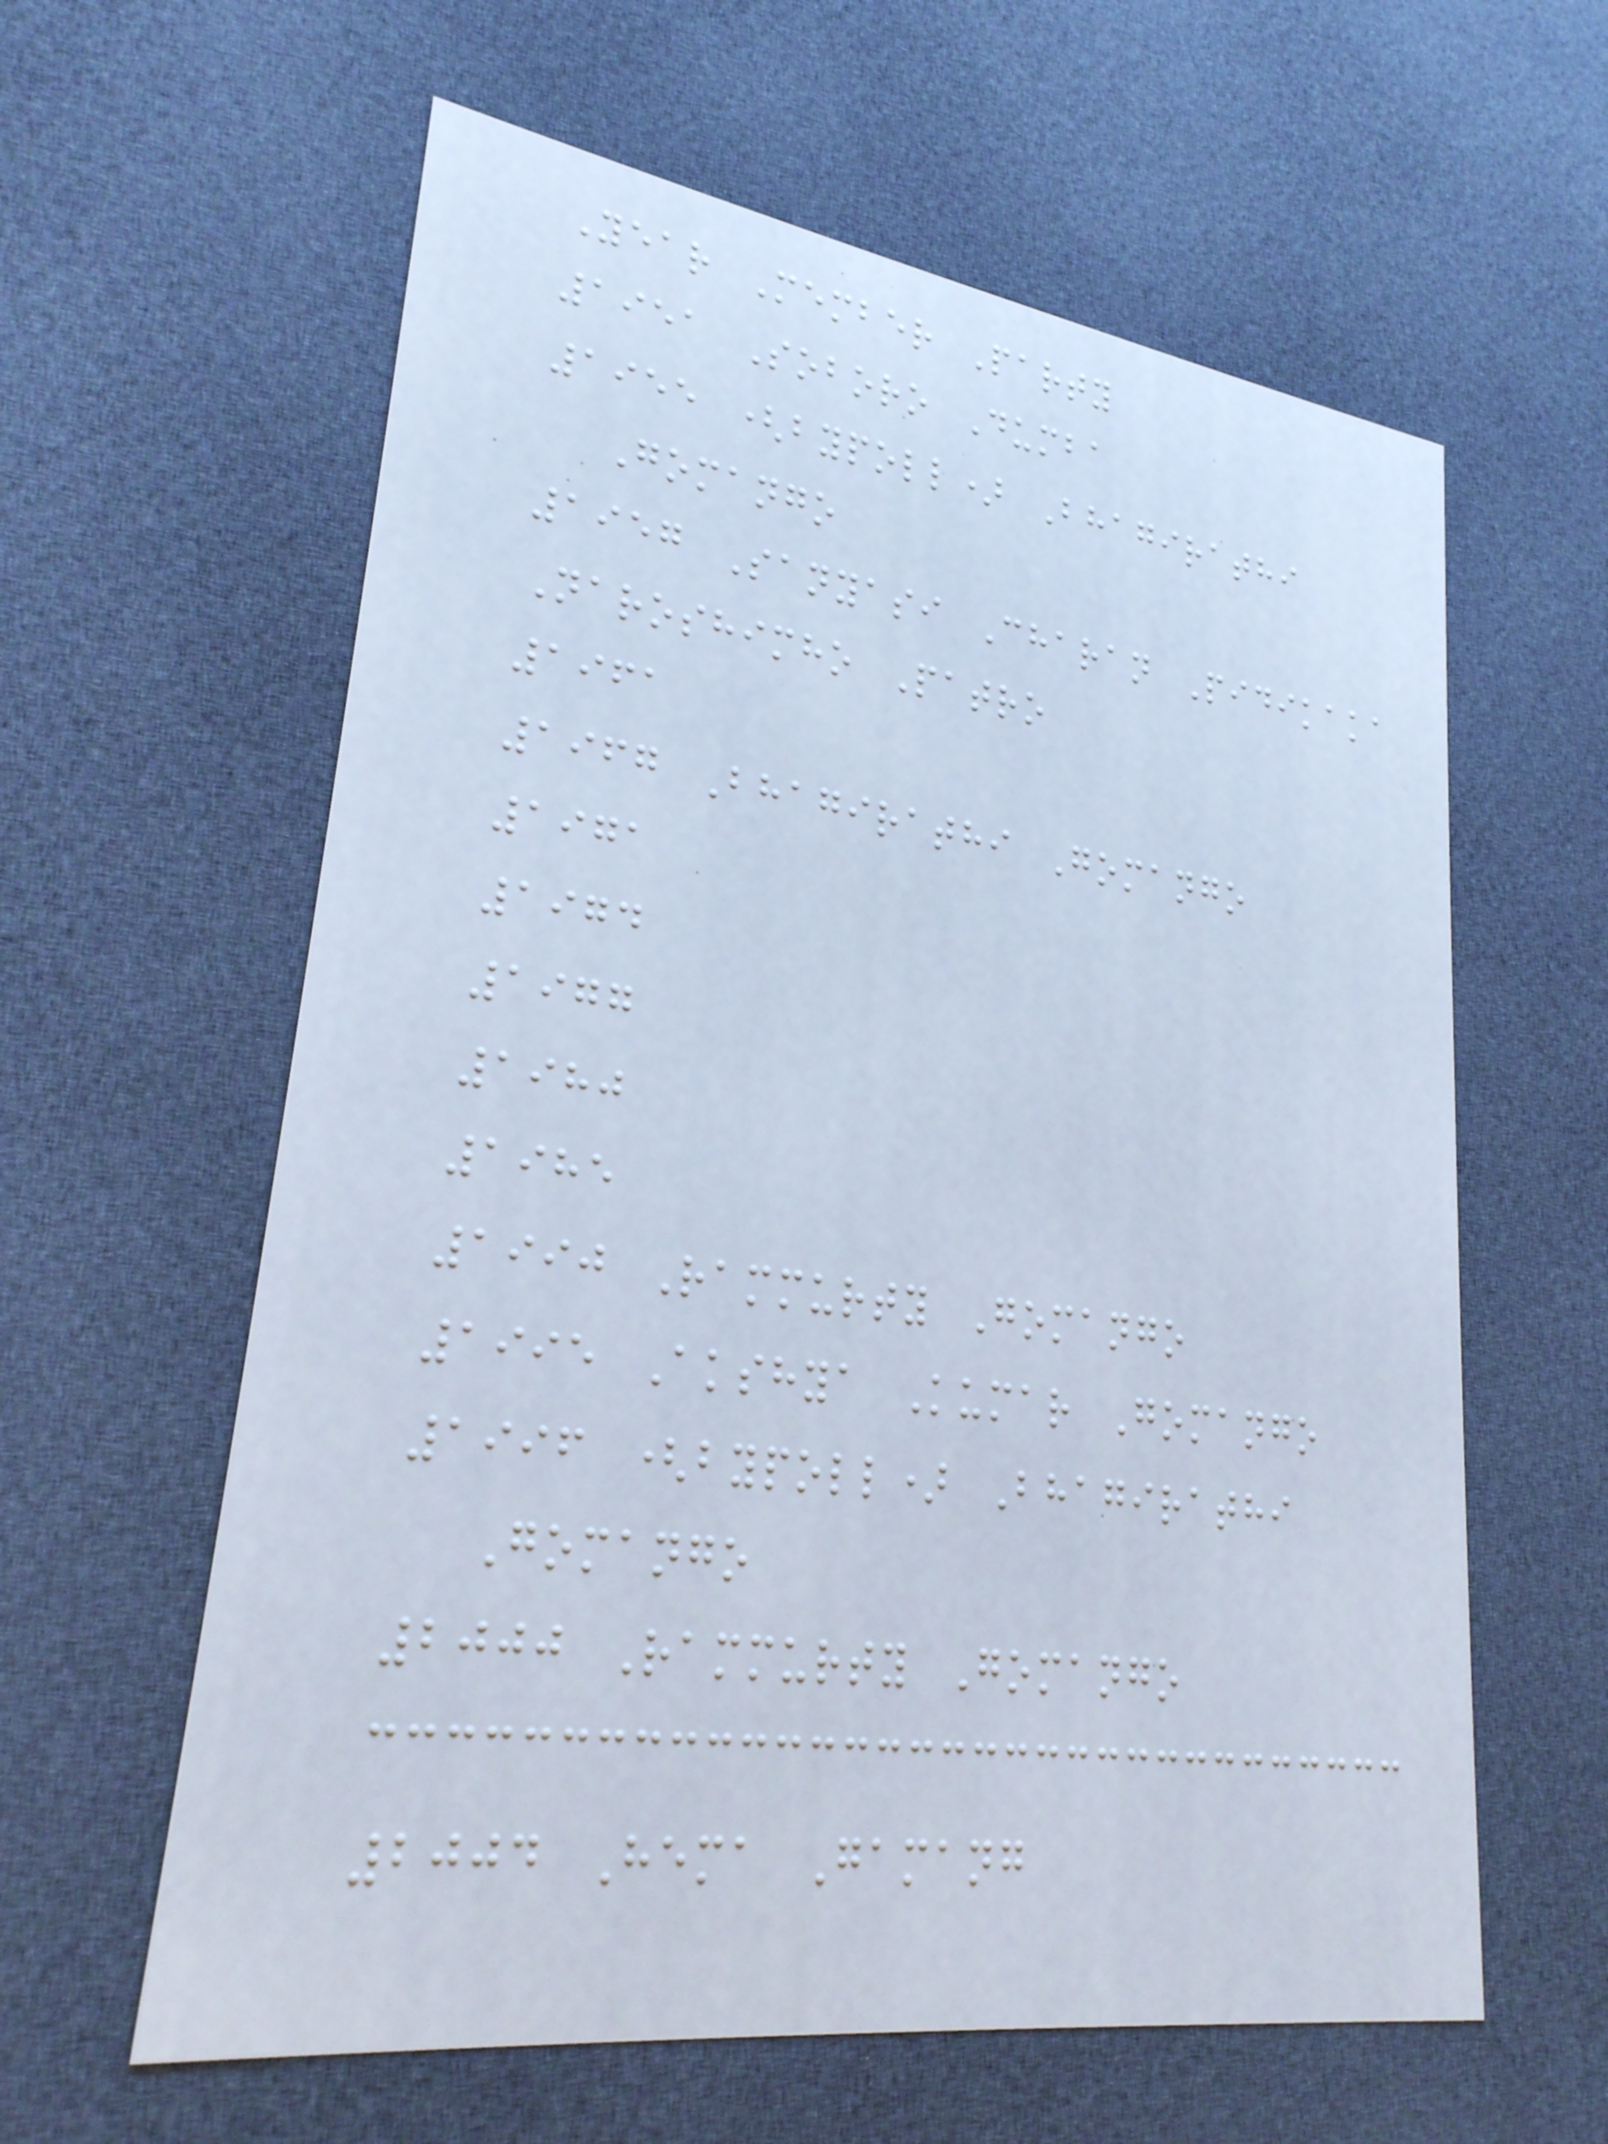Year Member Party
1951 Soboro Dumba
1955 (bypoll) Bhagirathi
Gomango
1957 Sanyasi Charan Pidikaka
Naroshimho Patro
1961
1967 Bhagirathi Gomango
1971
1974
1977
1980
1985
1990 Rammurty Gomango
1995 Akshya Kumar Gomango
1996 (bypoll) Bhagirathi
Gomango
2000 Rammurty Gomango
2004 Hema Gamang
